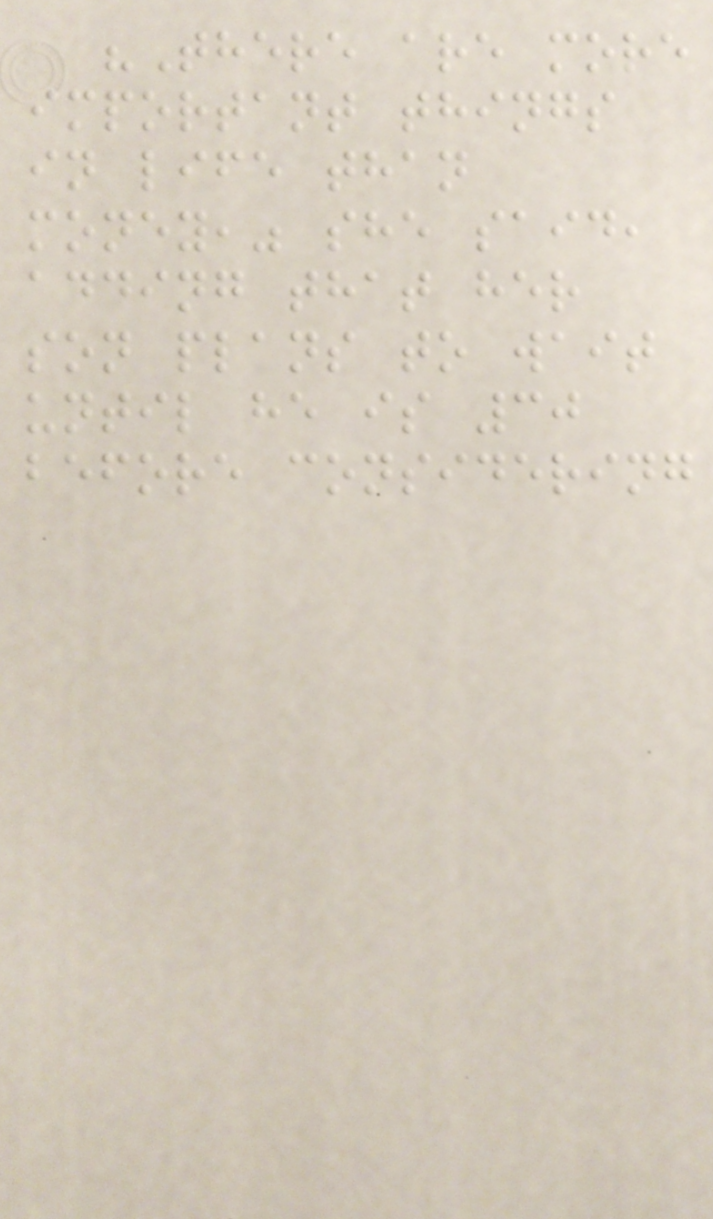"There are more
important things
in life than
money," she said,
adding that her
son plans to wait
until he is 30
before considering
